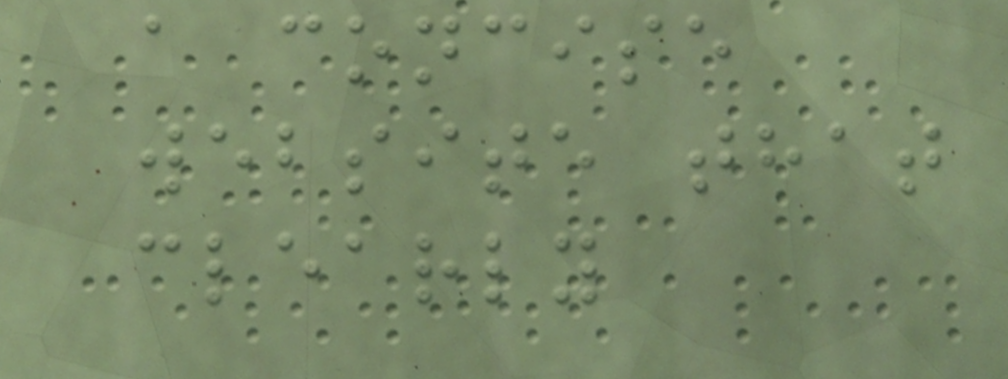a concise
website that
clearly
